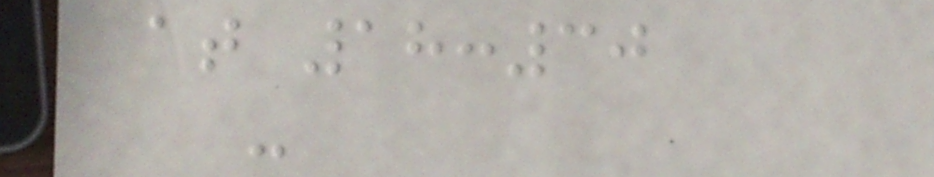at 18:30
-
